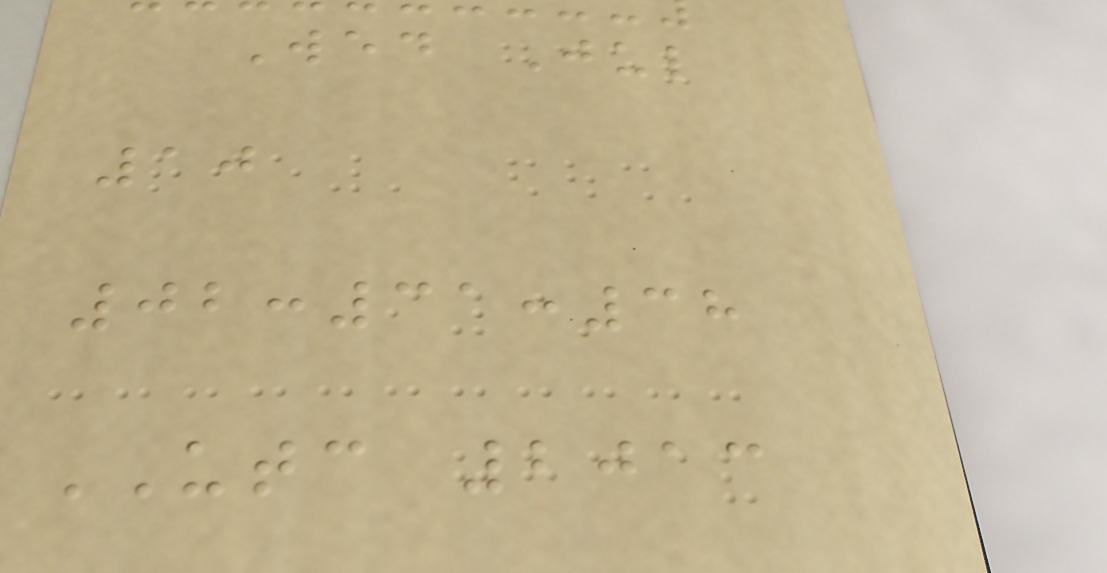Wed Jul
10
02:31:38
UTC 2013
